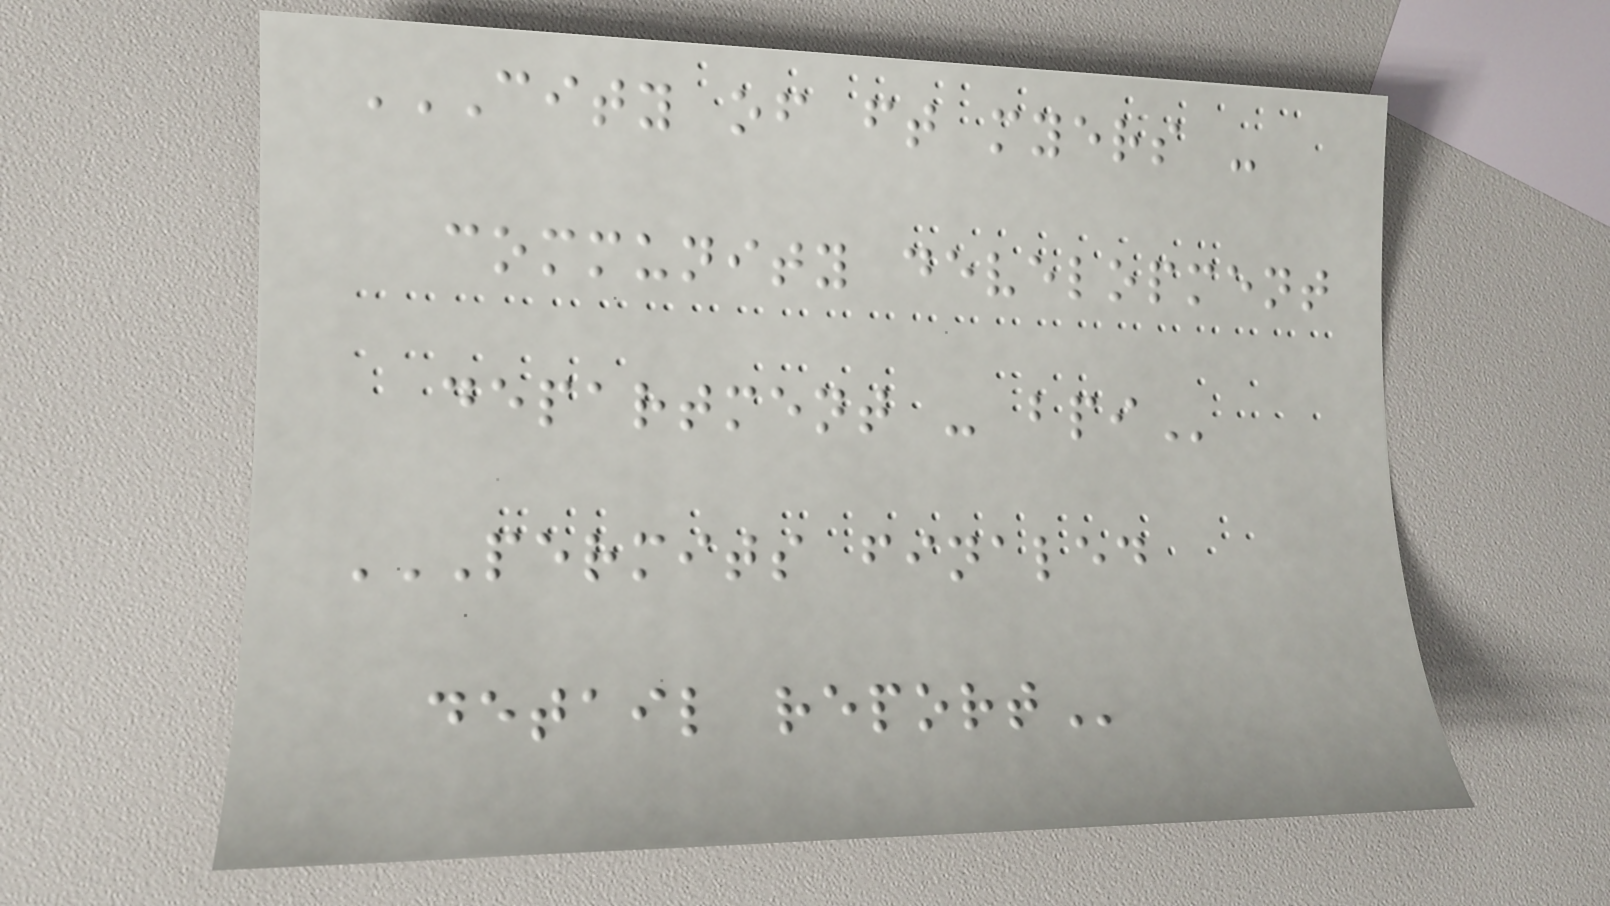CITY OF FT MYERS -
COMMUNITY DEVELOPMENT
DEPARTMENT - BPI
PERMITS FINALED
DETAIL REPORT
